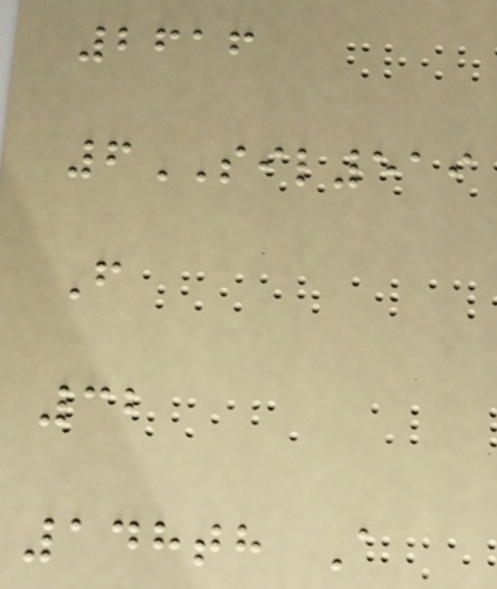2616
6SIL519
F
32
148th A
